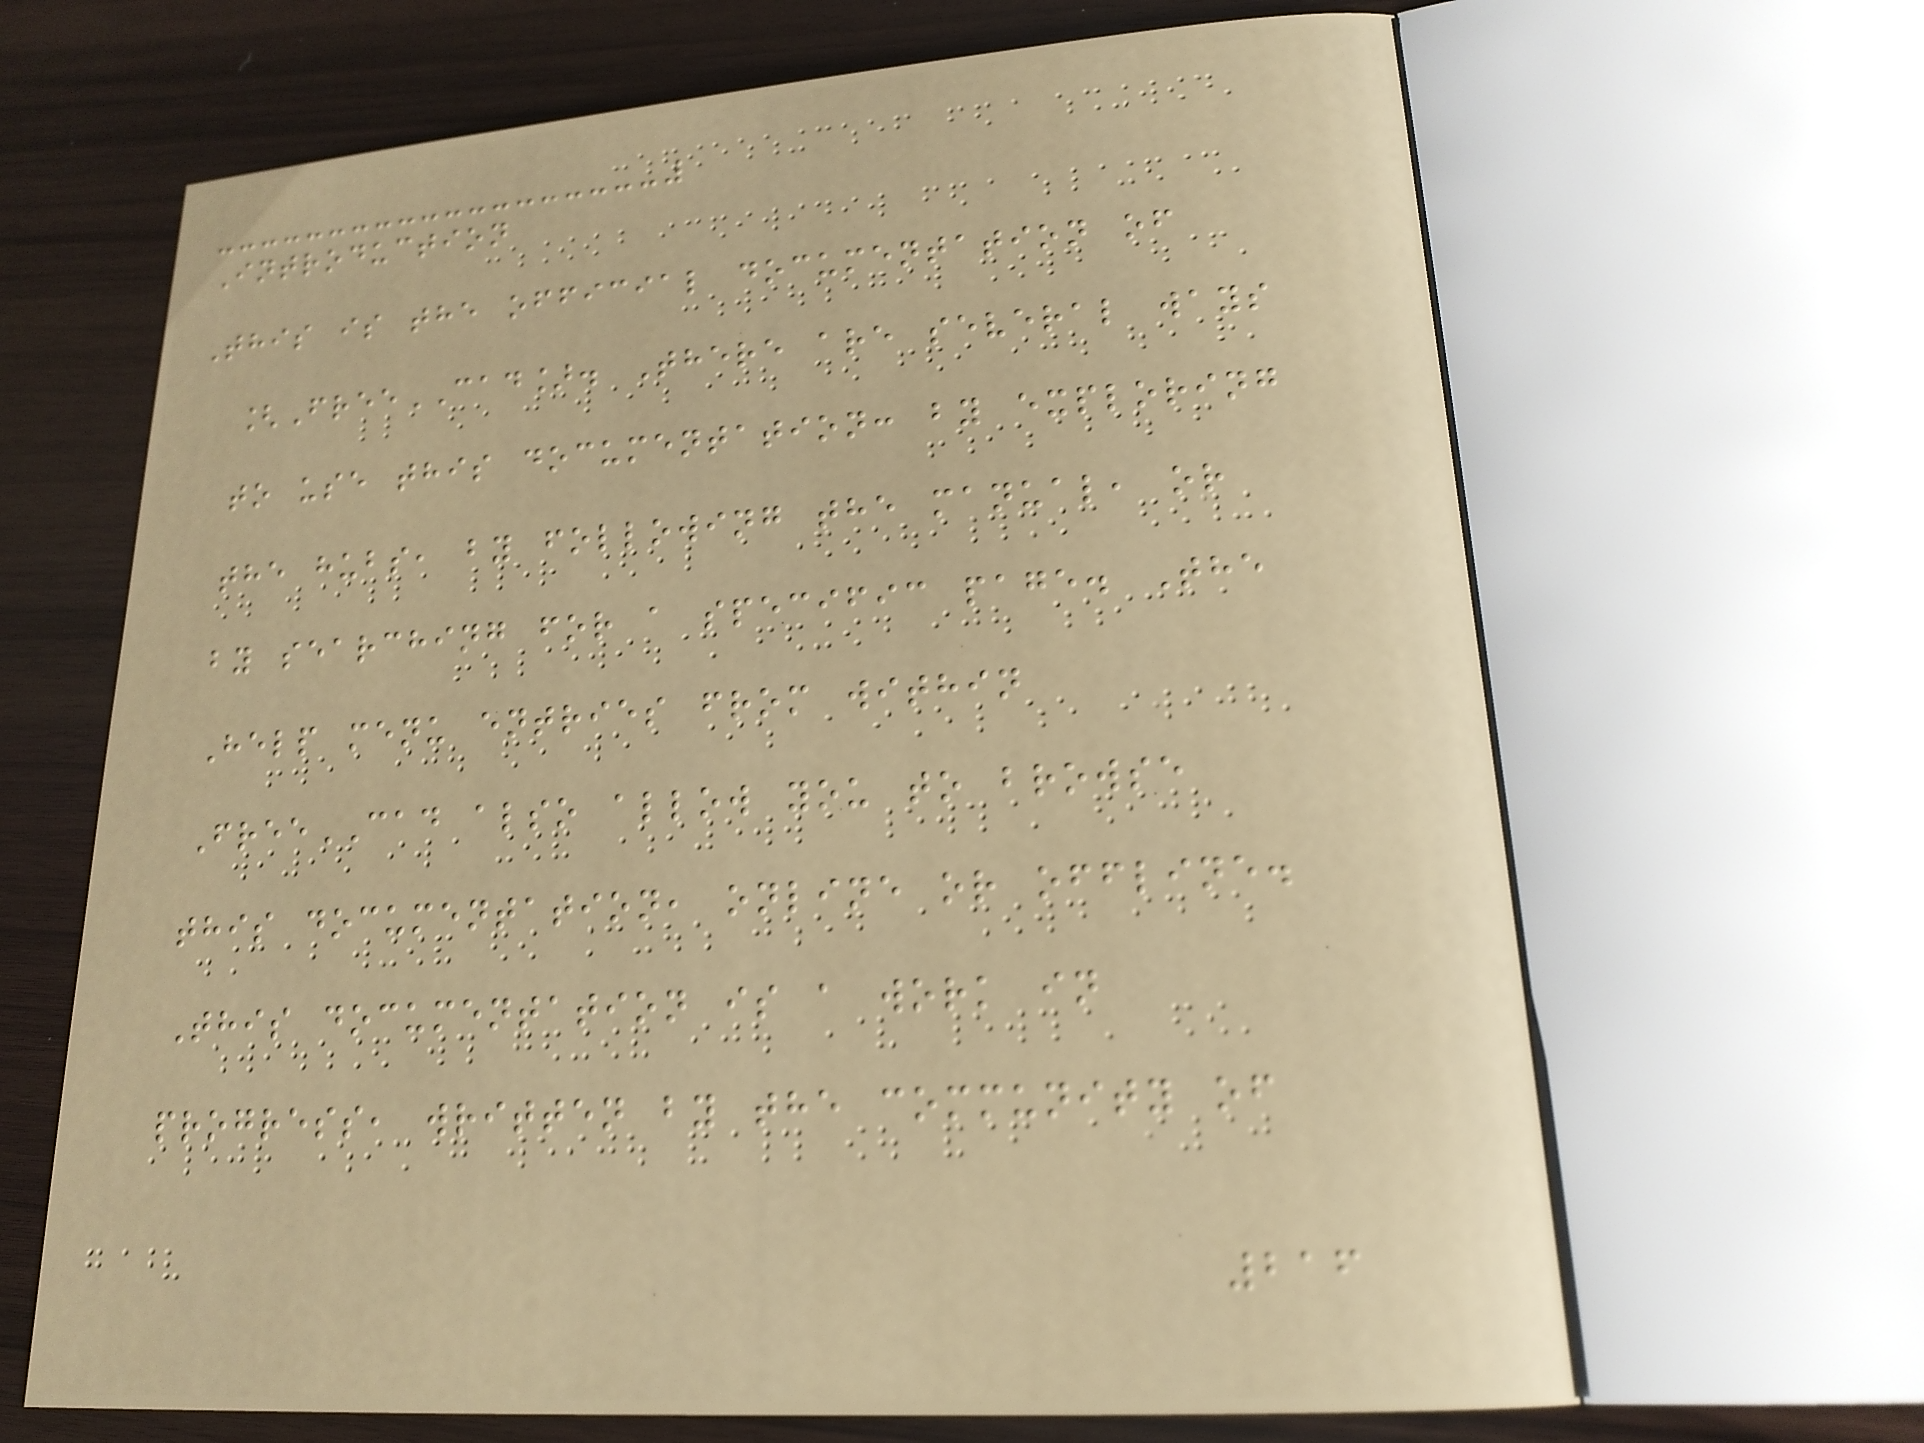Introduction
This is the official documentation of
[FreeCAD]. There are several ways
to use this documentation: by exploring
the hubs, by following the manual, or
by searching for a specific page. The
Help menu entries from within
FreeCAD also allow you to browse
this documentation, online or offline.
This documentation is a work in
progress, written by the community of
216
